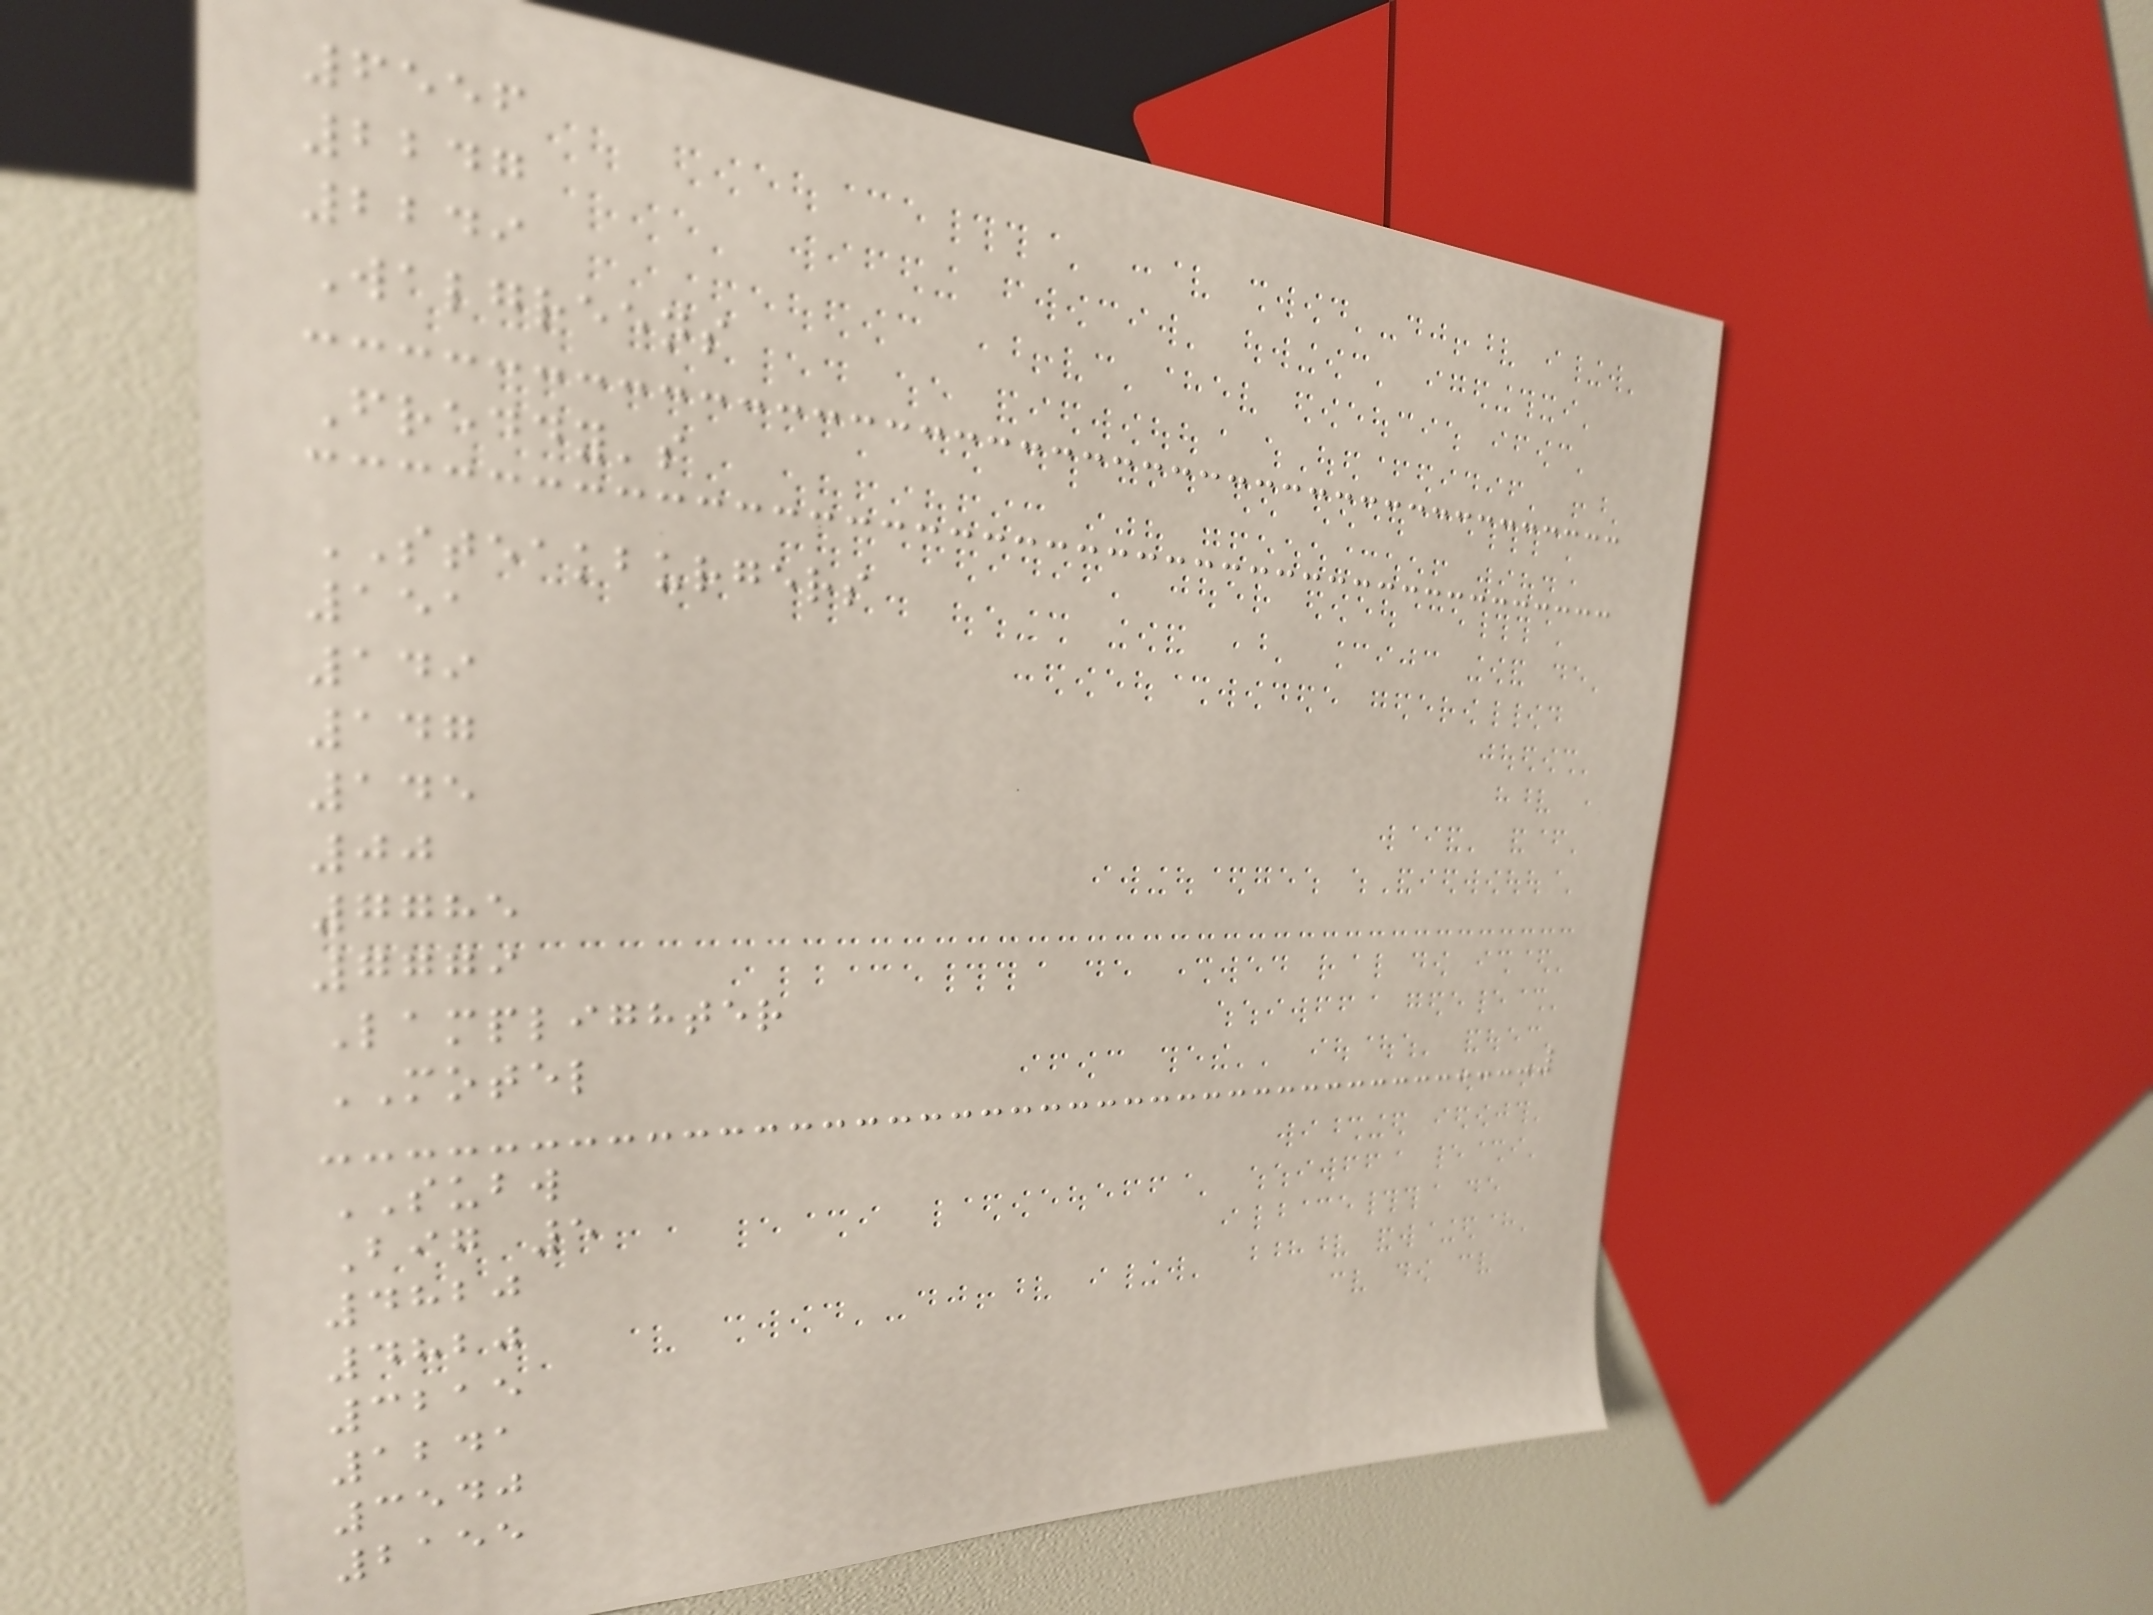6556
2247
2249
Walgreens
Freddy's
STEAKBURGERS
151
149
147
145
00
7785
7779
Lamplighter
MOTEL
SUBW
Big 5
4820
4820
3215
1241
3540
2155
